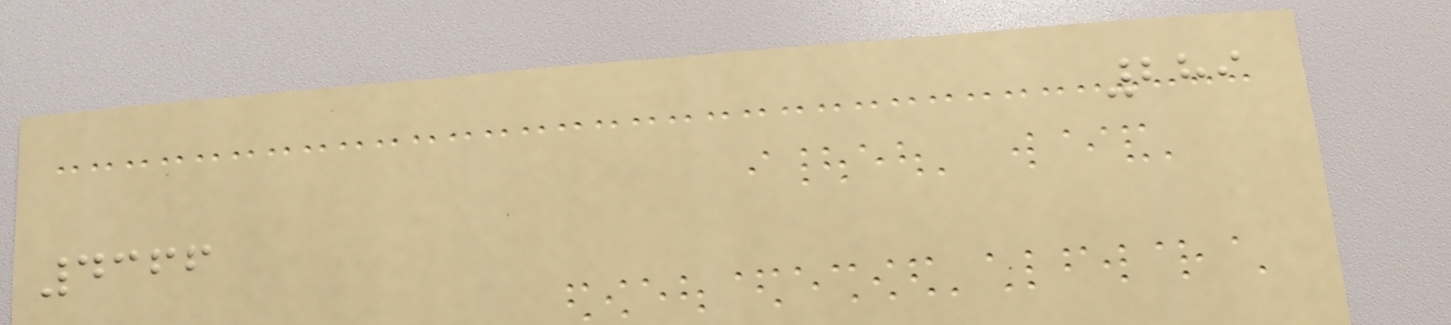289
4366
